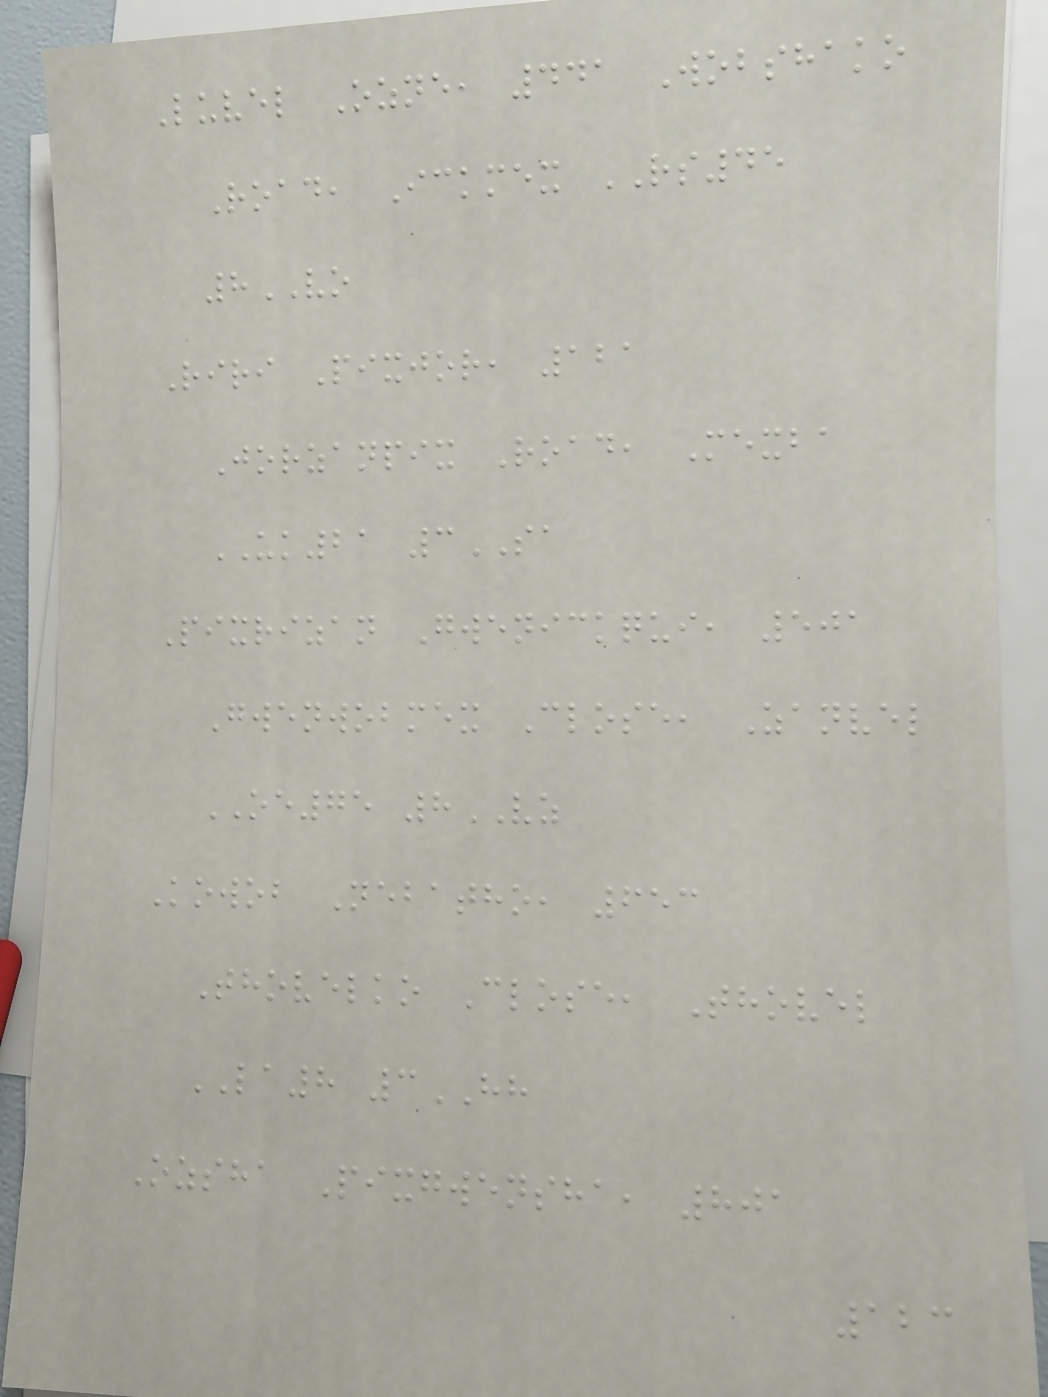Luvel Ozne, 441 Wobshako
Road, Ickmex RS45
8VO
Riri Pixjor, 121
Jorzanpix Road, Mexba
UK21 3SA
Pixrizan Gwenickqui, 501
Gwenwobmex Close, Zanvel
OE75 8VZ
Kowob Nebatho, 653
Thovelko Close, Thovel
LA8 3HH
Ozsha Pixgwensha, 801
123
